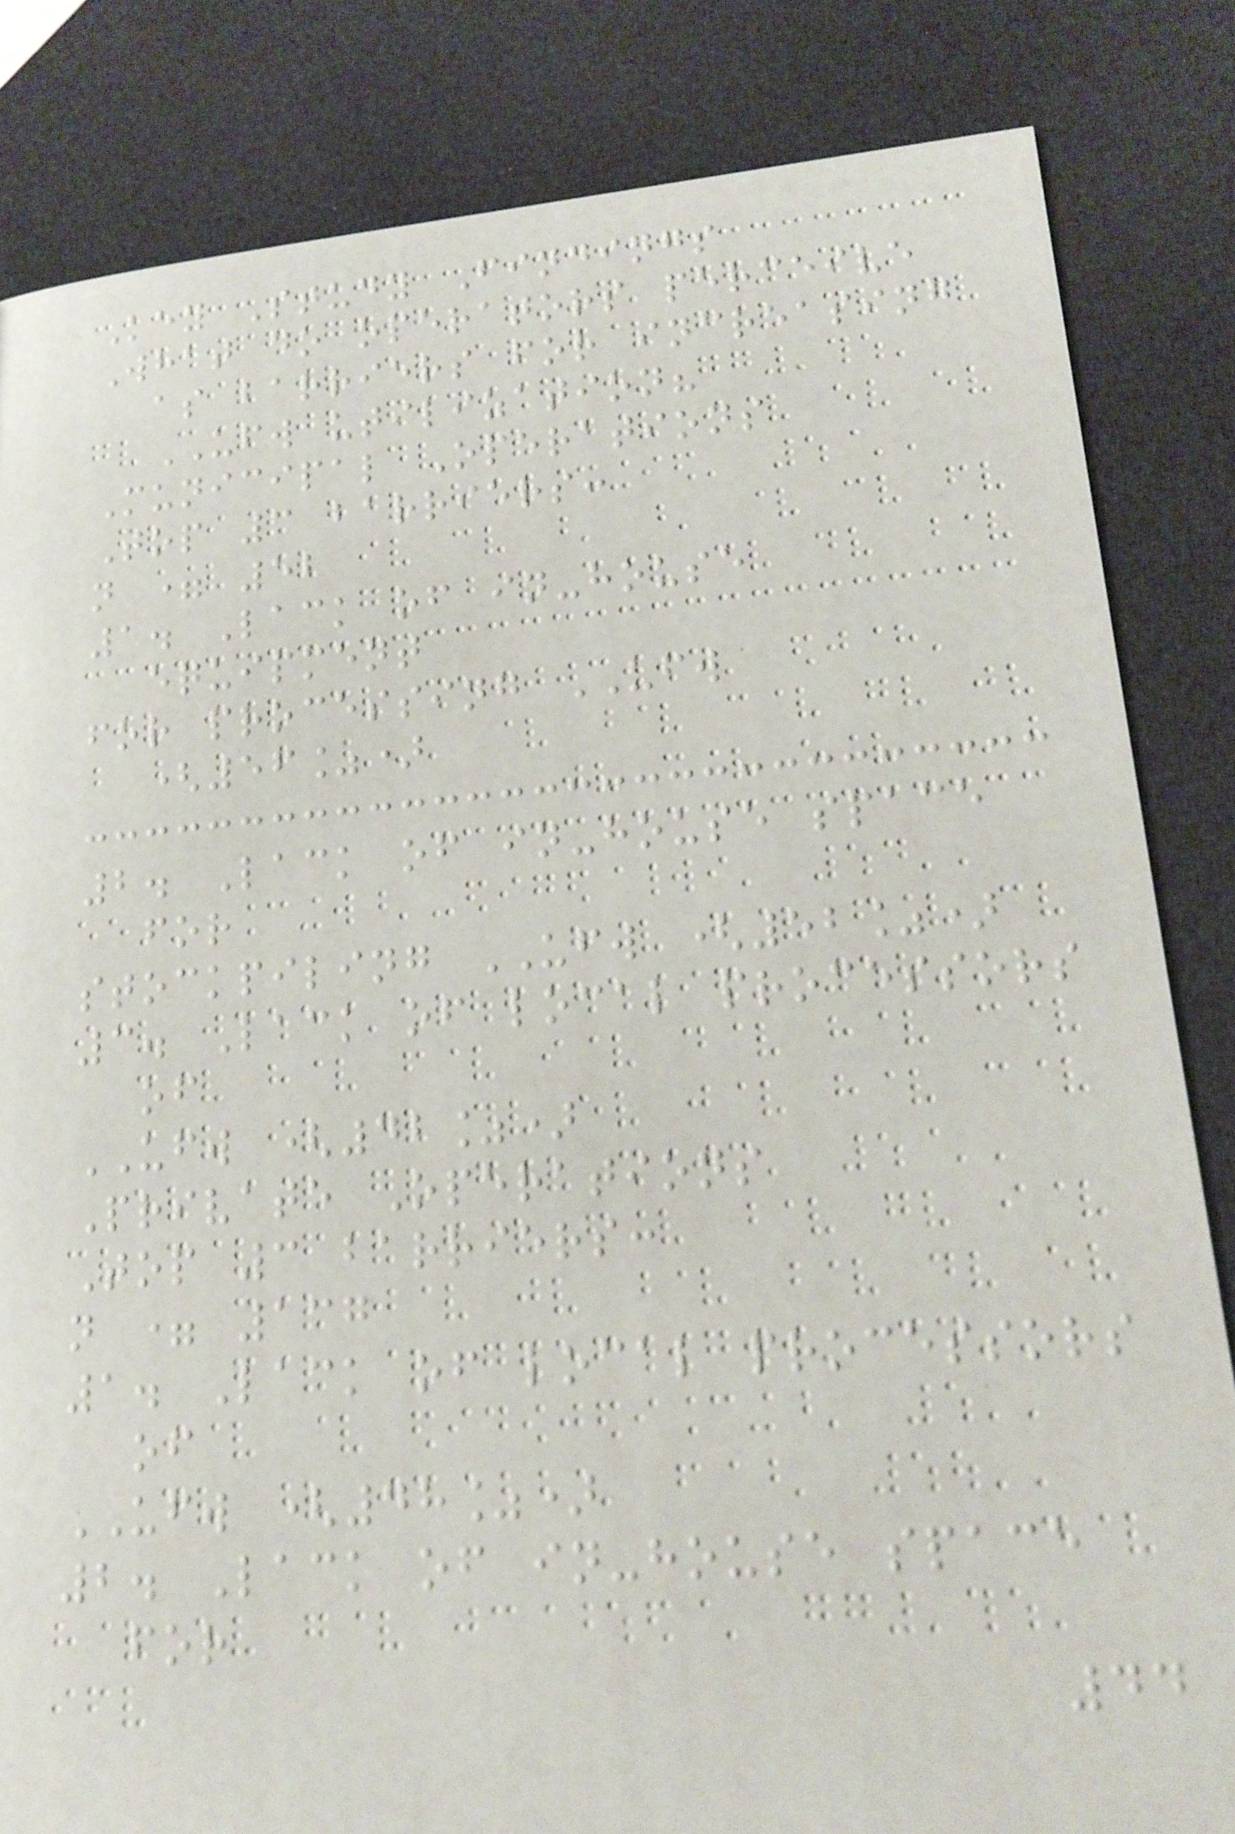Key Study Findings
What do operators perceive
as barriers for increasing
UFW utilization?
Municipal Operations
Top 3 barriers:
n = 52
1. Lack of in-house
equipment
for processing UFW
(56%)
2. Lack of in-house space
for
stockpiling UFW (52%)
3. Lack of local processors
of
UFW (42%)
Private Operations
Top 3 barriers:
n = 137
1. Lack of local processors
of
UFW (48%)
2. Lack of in-house space
for
44
